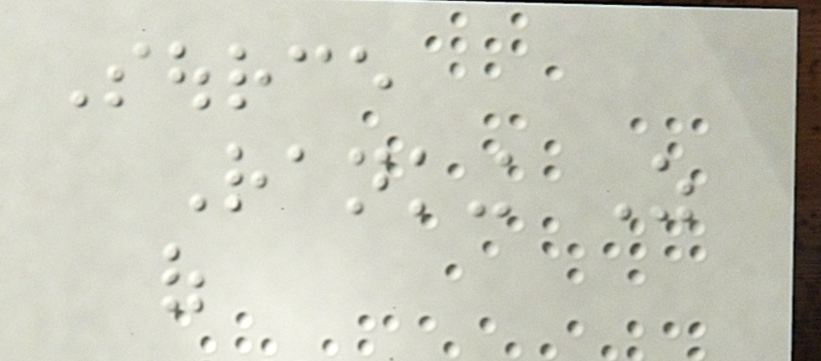Source
Ranking As
of
